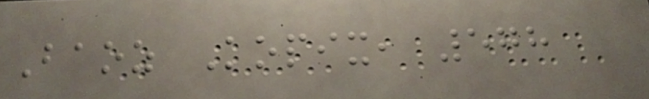Baoz Kopix, 578
